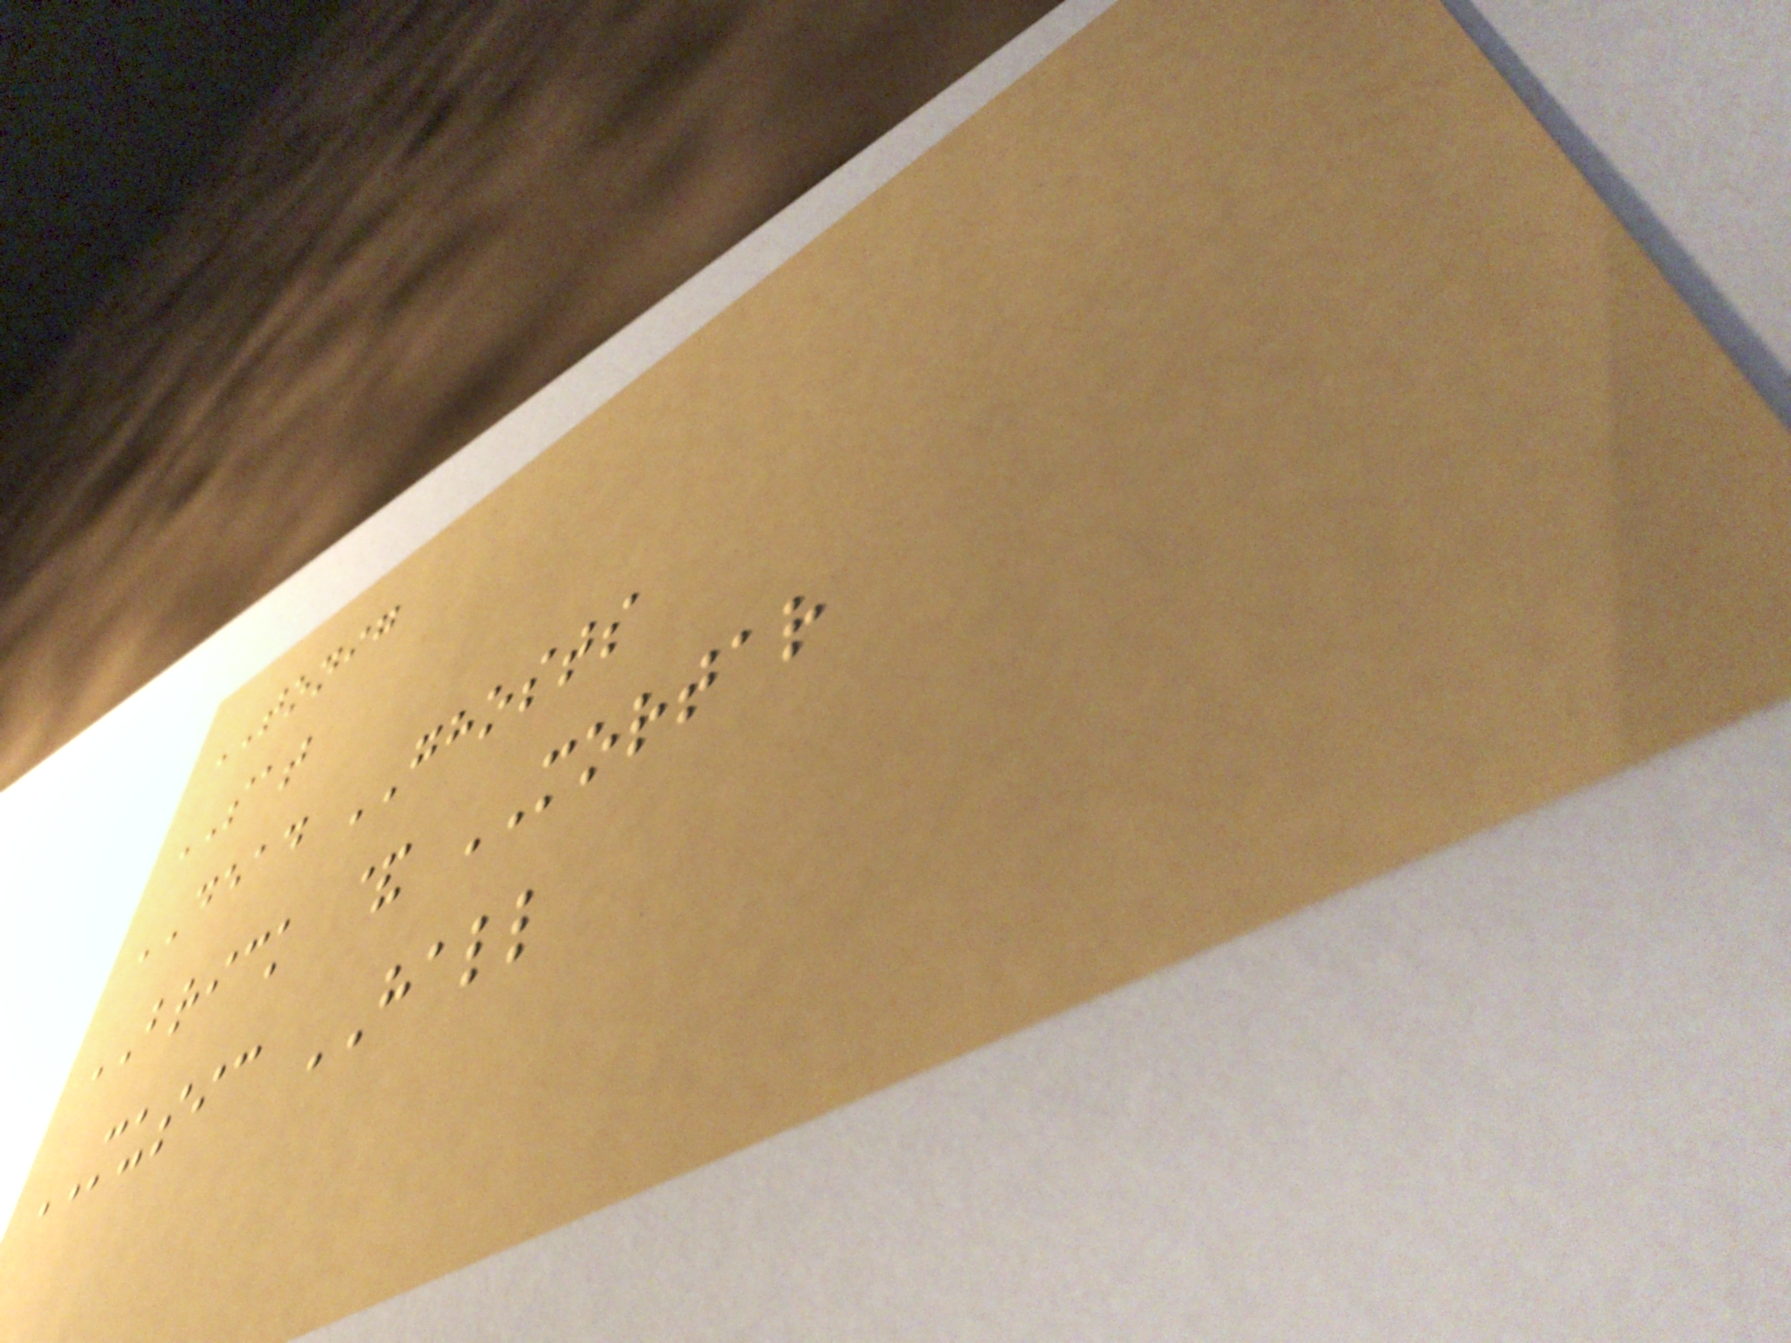TONIG
SAT
DEAD GHOSTS
BRICK & MORTAR
MUSIC HALL
